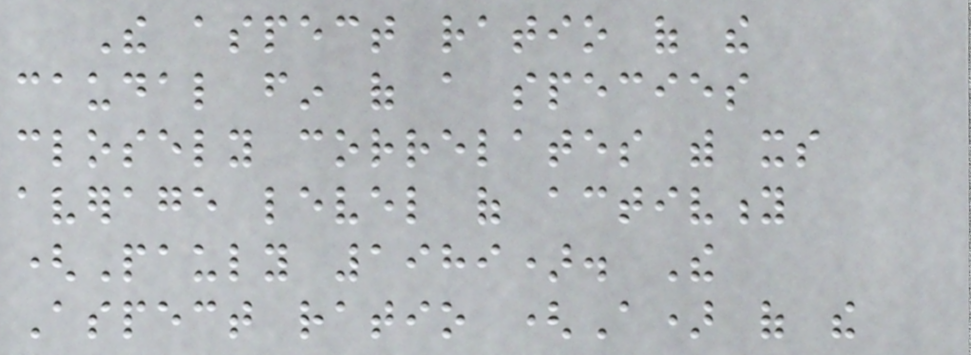The aspect ratio of the
caudal fin of a species
closely correlates with its
average level of activity
(Pauly 1989). The
Aspect ratio (A) of the
